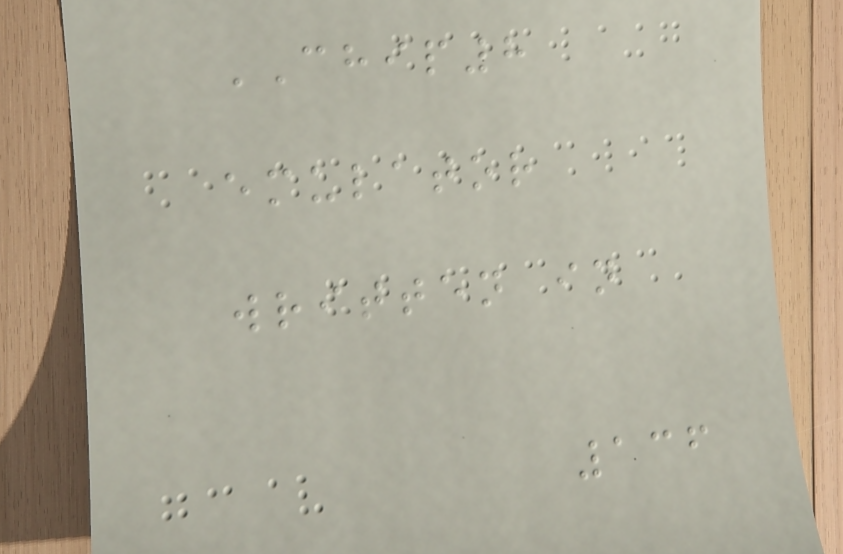CHIP8
emulator
written in
136
